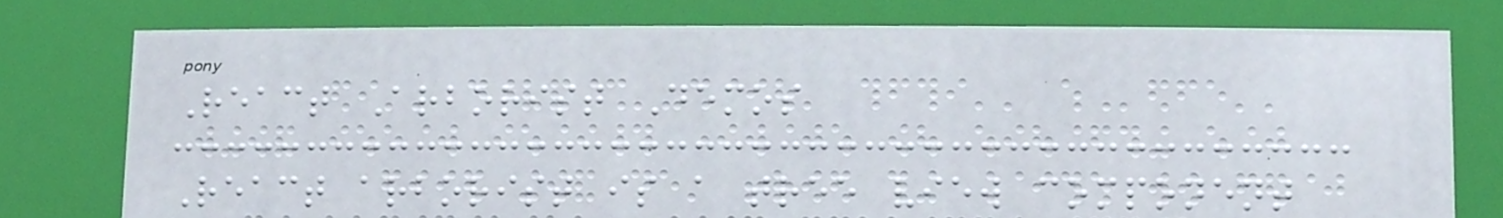React Arborist Demos
React arborist is a tree view component
